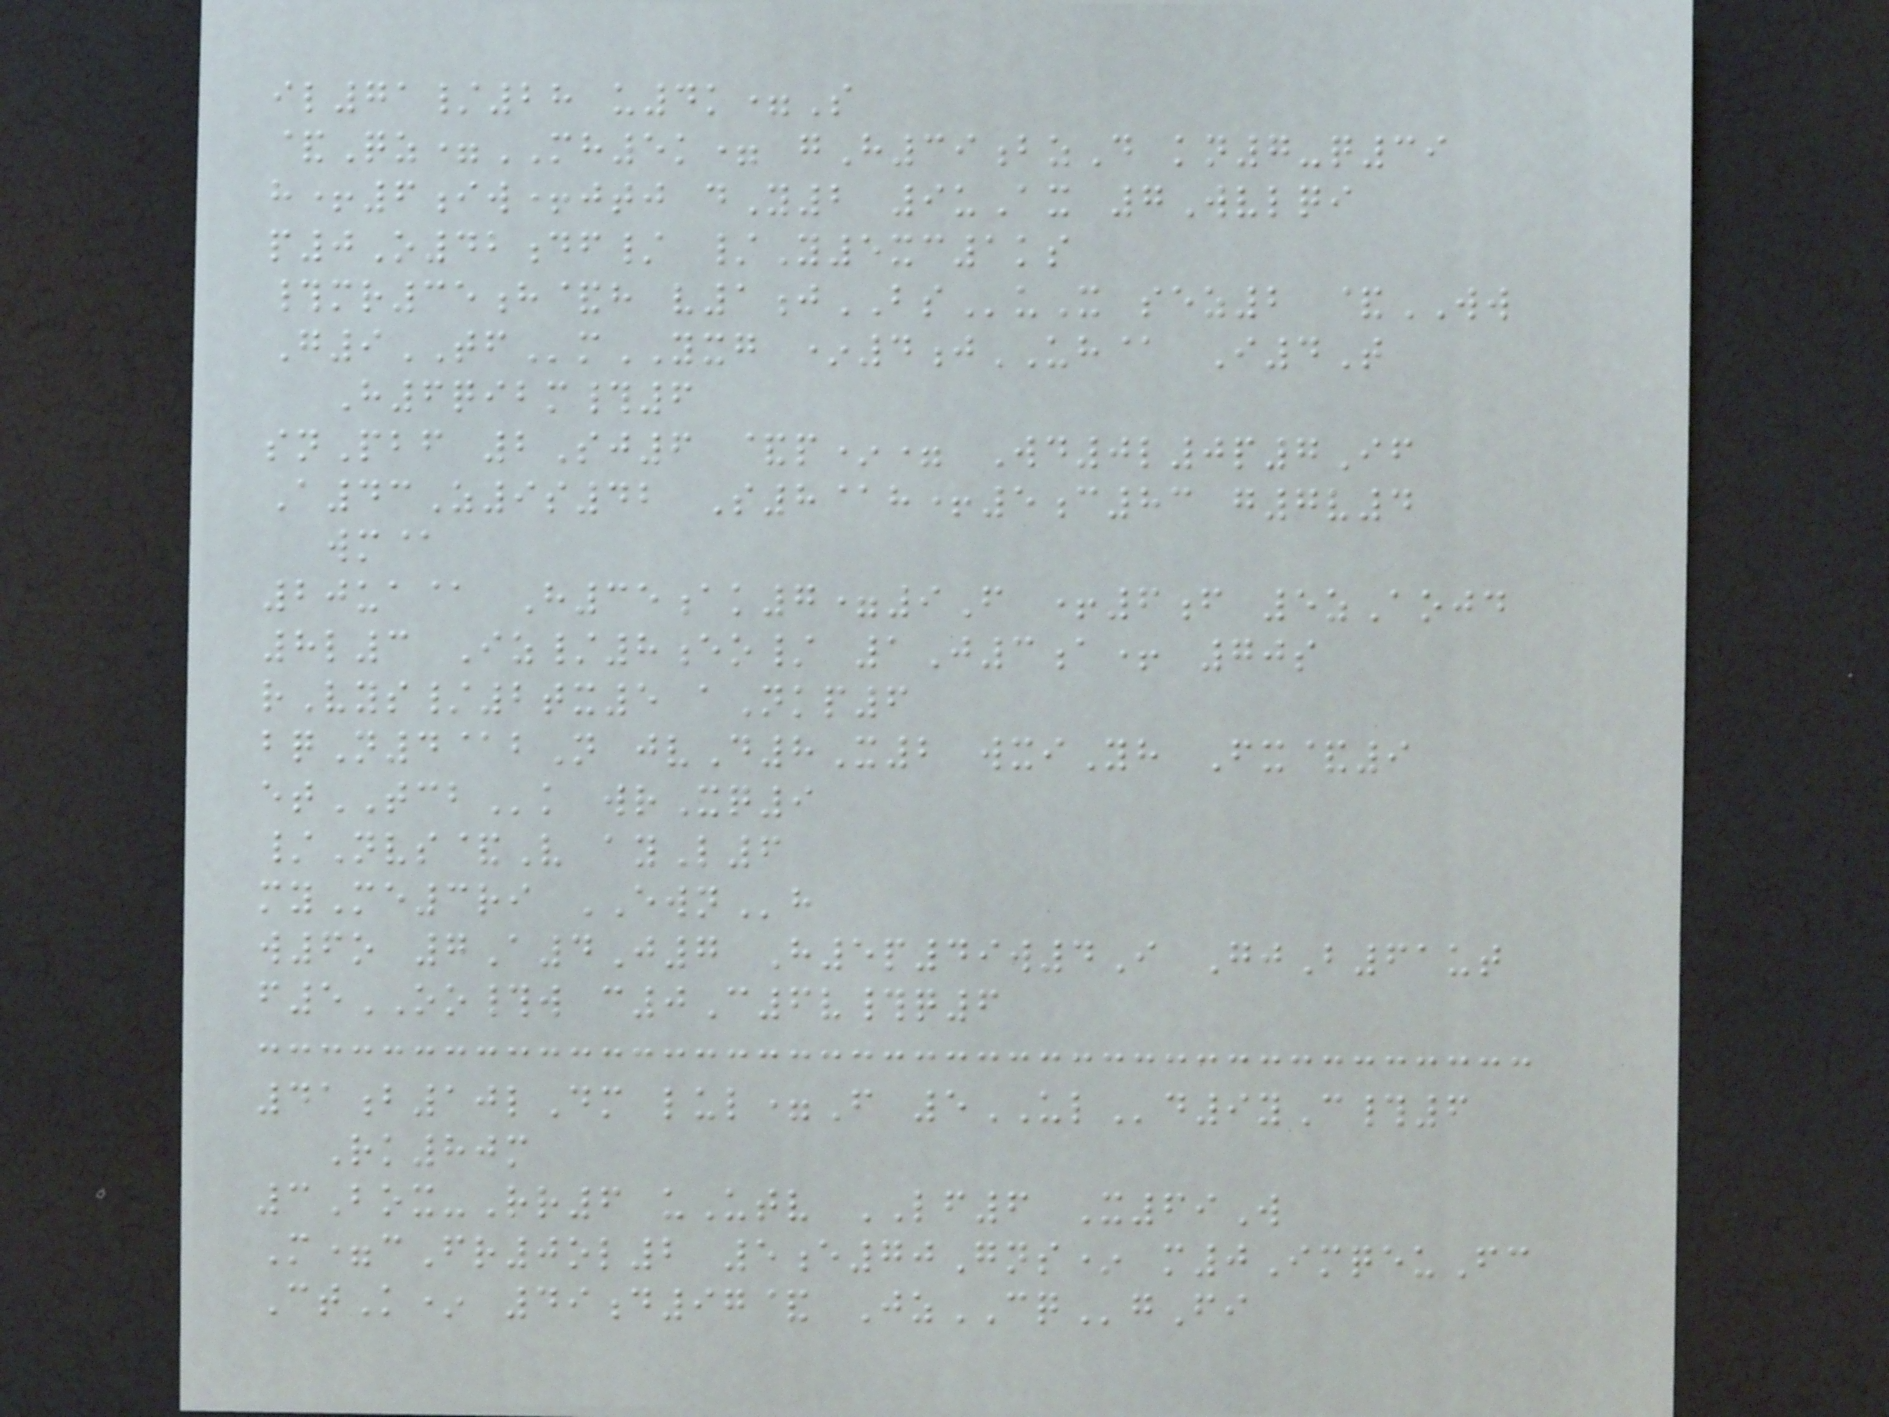il71/28 u4k=S
&Qz=MH5k= gH39bzD kn7-q39
h+6iw+jtj dY2 9uAx 7Wvlqi
p0O42df/ /Y5xc1ks
#mr35h&h v1jBSuX sez2 &WW
G9TFmYXG *4jUH@ I4T
H6qibm#6
snPbf 2Sj6 &p*= Wd0l0p7If
A43Z9s42 S8@h+5c83 g7v4
wm@
20ua@ H35ak7=9F +6f 5zAojd
8l3 Iz/8eo/ 1J3a+ 70s
rVys/2tx5 aNkp6
bqN4@bN jvD8X2 wxiYh Fx&9
etTCBk wrXq9
/Nvs&V ayL6
myMe3ri EWNh
w6o 7A4J7 H5p49w4I GjB61ut
f5OO#w c0C6v#q6
41b10lDm lul=F 5ULd9yC#6
Rk80m
3Box-Rr6 uUtv LF6 X69W
M=cFr0ol2 5e70Gns* m0ImqeuFc
CtK* 49d97& JzCQgFi
